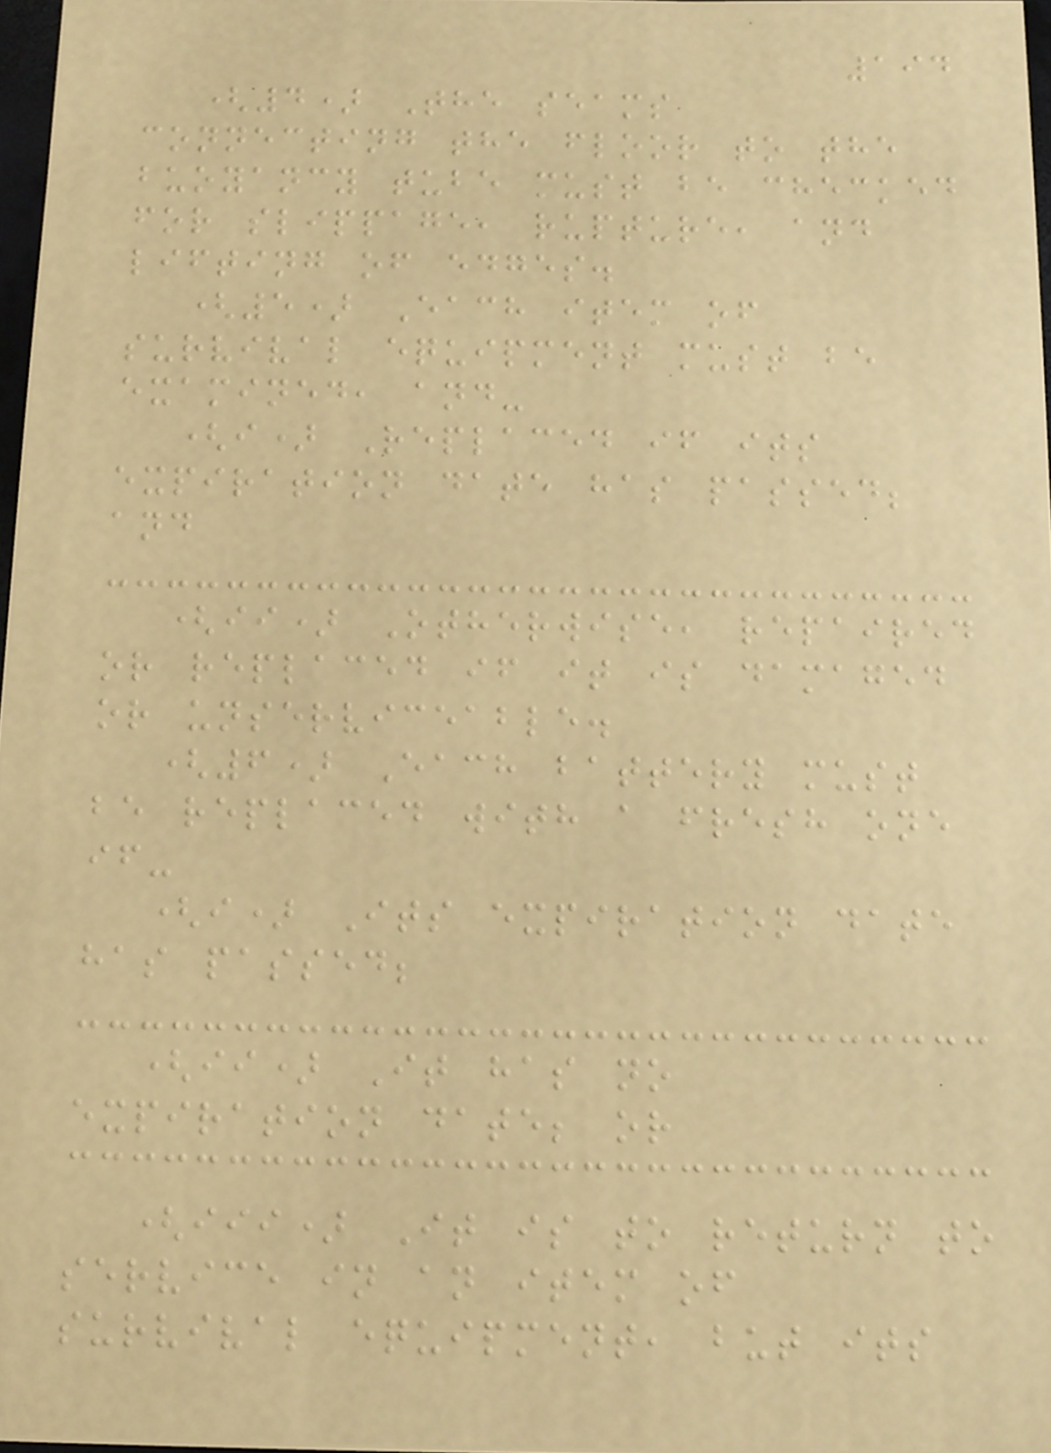194
(4) The seams
connecting the floor to the
buoyancy tube must be checked
for slippage, rupture, and
lifting of edges.
(5) Each item of
survival equipment must be
examined, and-
(i) Replaced if its
expiration date has passed;
and
(ii) Otherwise, repaired
or replaced if it is damaged
or unserviceable.
(6) Each battery must
be replaced with a fresh one
if-
(i) Its expiration date
has passed;
(ii) It has no
expiration date; or
(iii) It is to return to
service in an item of
survival equipment, but its
